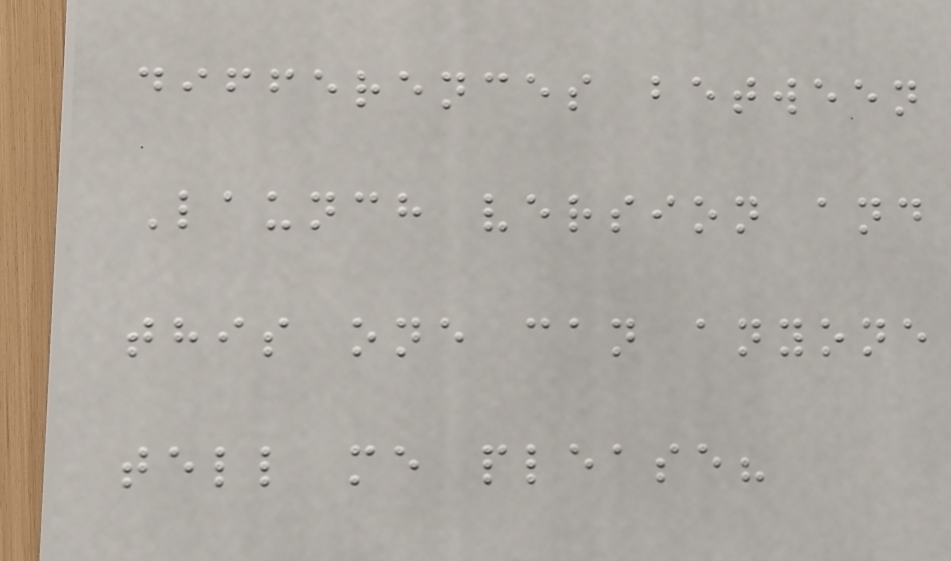differences between
Launch version and
this one can anyone
tell me please?
